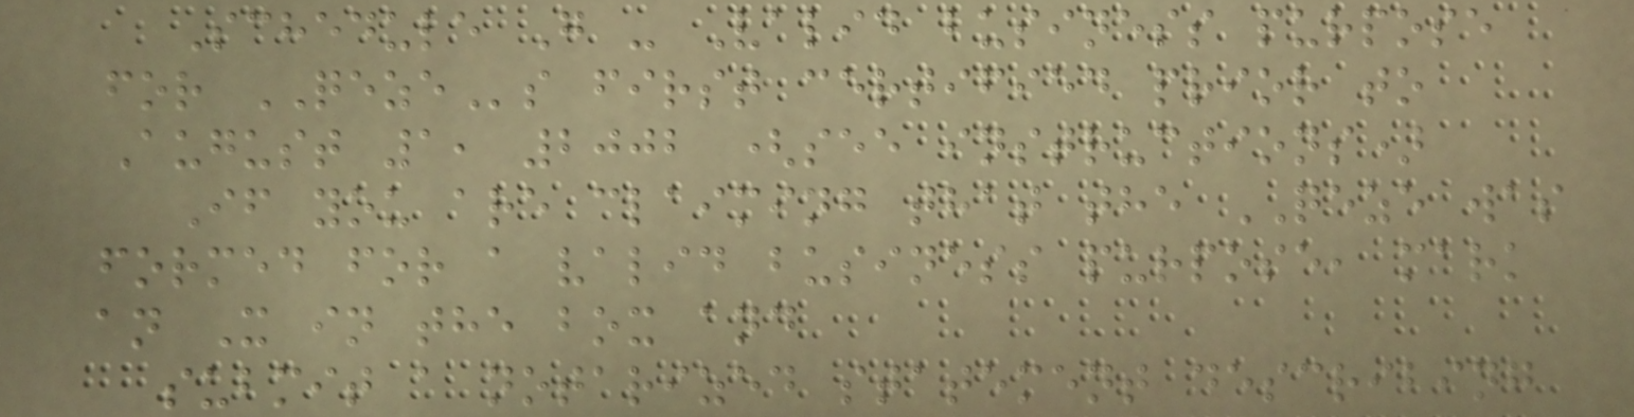Schedule G - Valid business purpose
for QEZEs first certified prior to
August 1, 2002 (see instructions)
If you are claiming that the QEZE was
formed for a valid business purpose, mark
an X in the box and
submit a notarized statement describing
